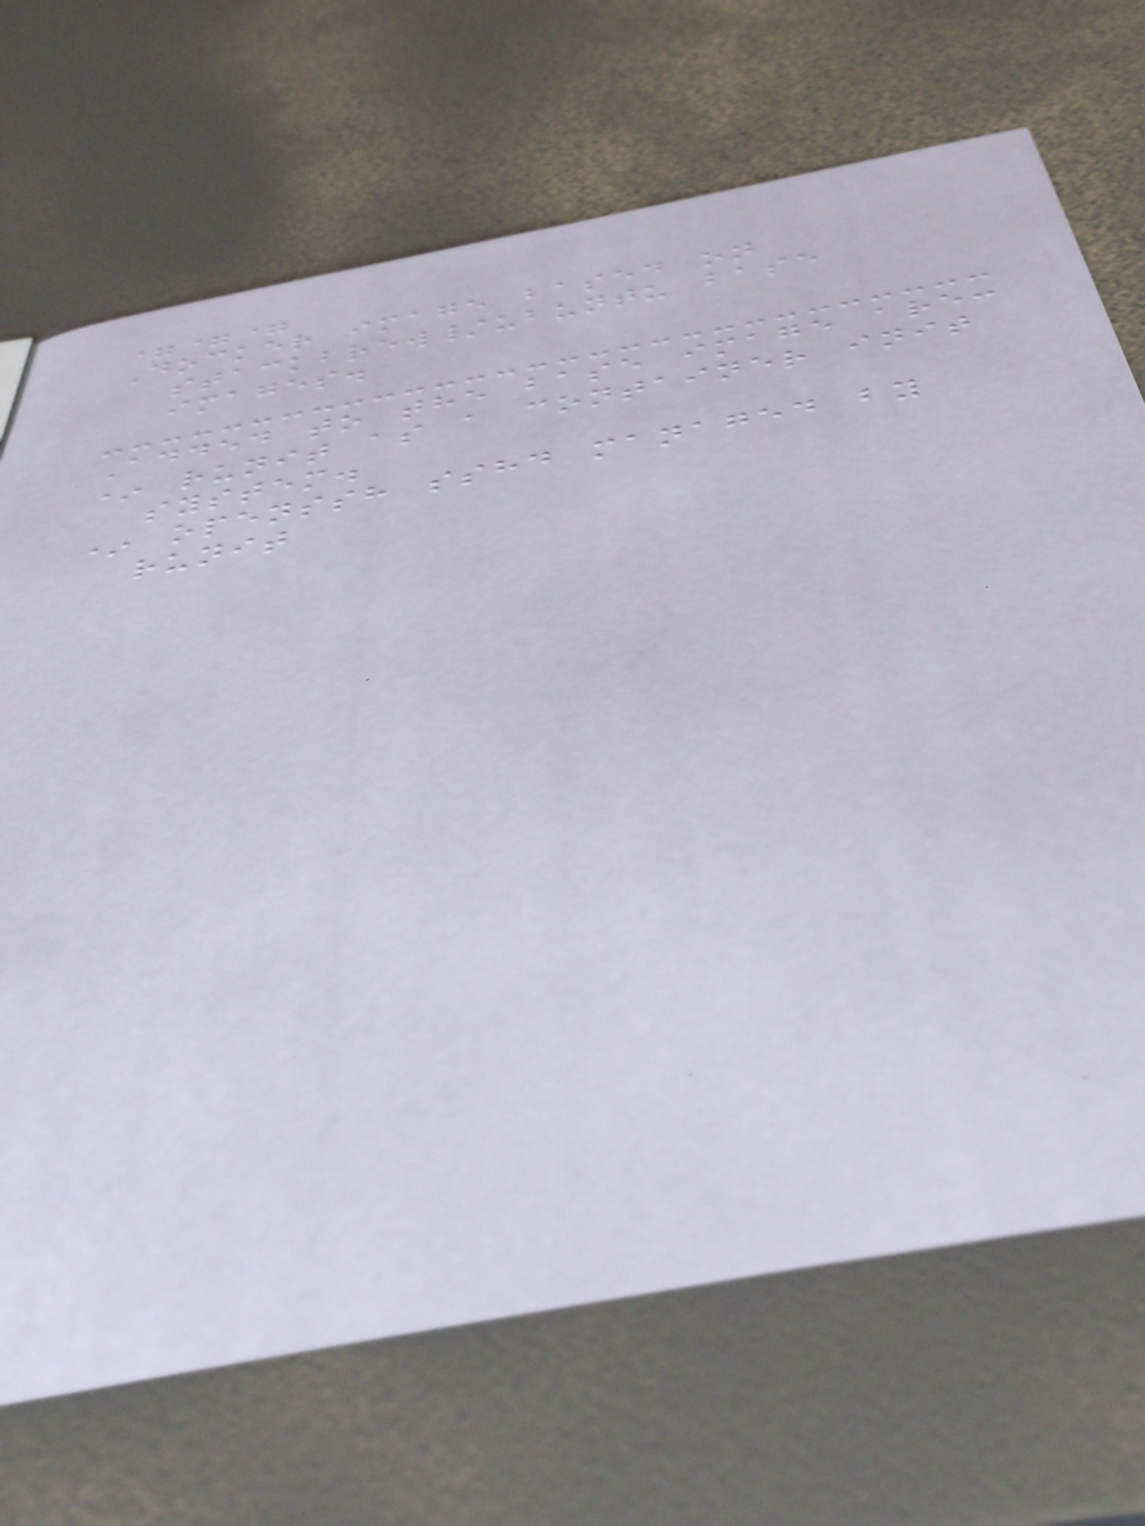===
Docker image based on
stackbrew/ubuntu base
images.
Added to the base image are:
* runit as a container init
system.
* openssh sshd managed by
runit
